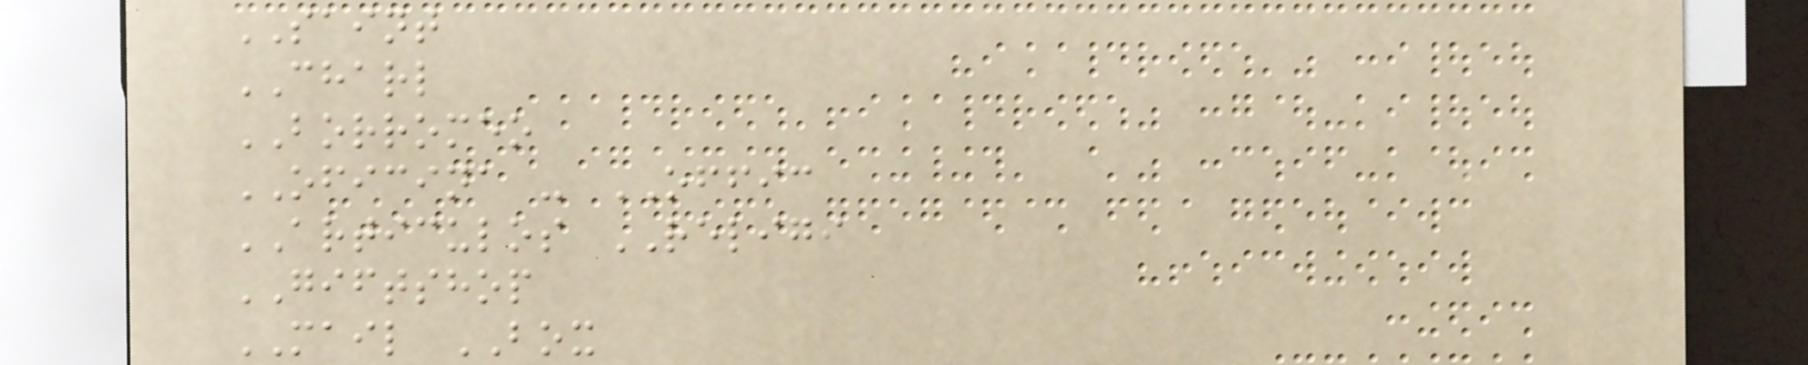SAINT
CHARL
BORROMEO
OFICINA - OFFIC
ARTICULOS RELIGI
GIFTSHOP
MAIL BOX
